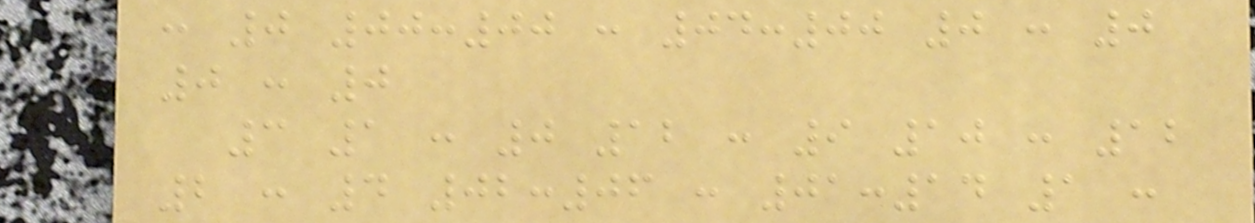: 0 00:00 : 04:00 0 : 0
0 : 0
3 1 : 0 12 : 9 10 : 12
2 : 4 02:06 : 01:14 1 :
